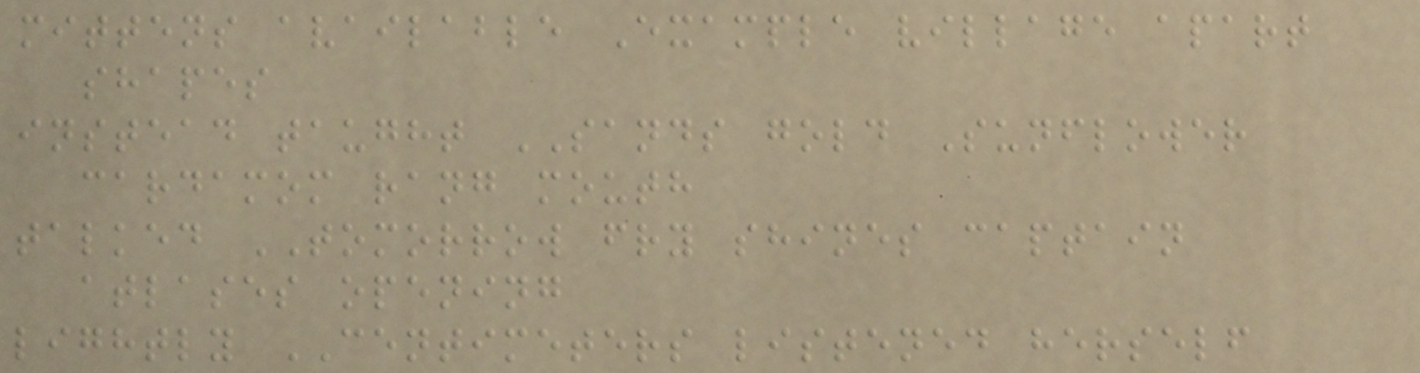mittens available Example village apart
shapes
instead taught SANDS gold Sunflower
cardamom rang mouth
talked TOMORROW fry shines captain
atlases opening
lightly CENTIMETERS listened herself
